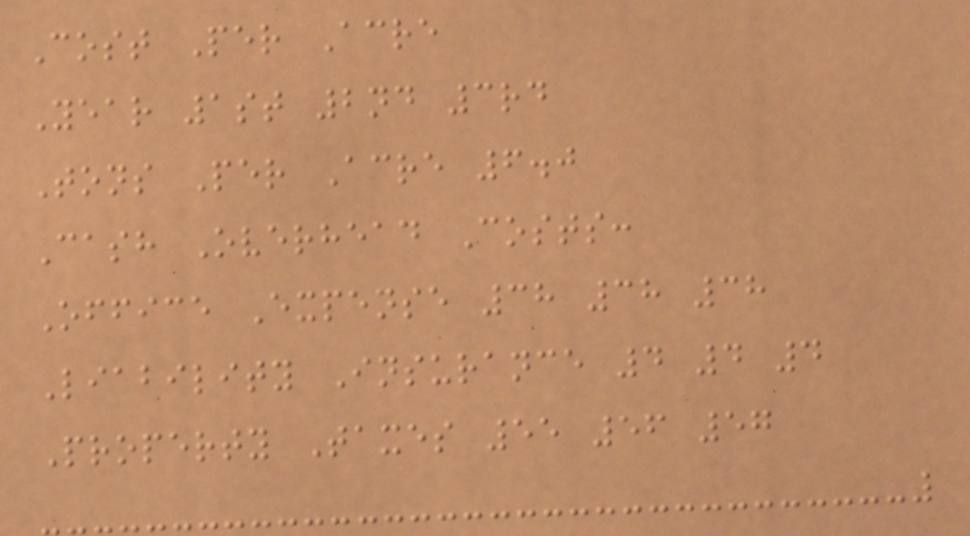Cost Per Acre
Year 1st 2nd 3rd
Tons Per Acre 6.0
Cash Overhead Costs:
Office Expense 38 38 38
Liability Insurance 4 4 4
Property Taxes 55 56 57
